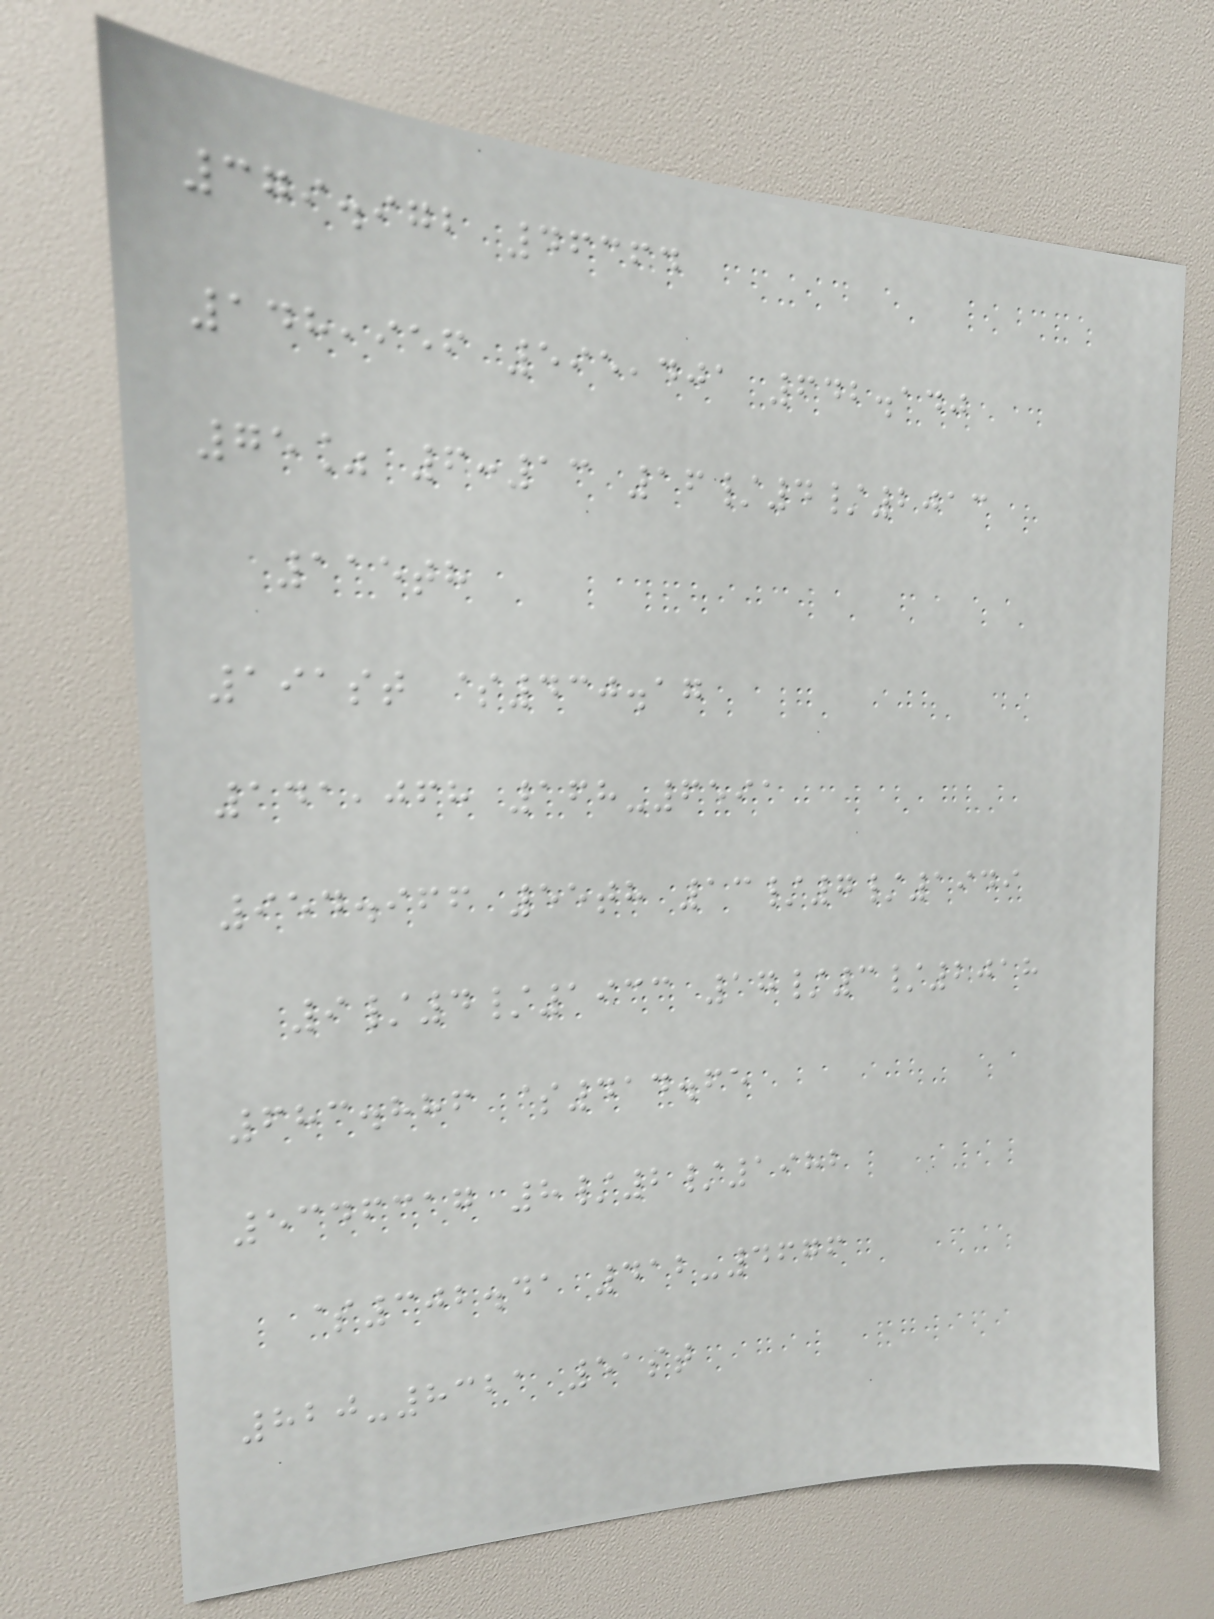379.972 46364
148,956 595,401 642.140
75% 6:13 16/4/2013
115th
191st $430.17
141,068 168-6591
954.966 55th 13/7/1949
9/4/1933 17/3/2018
683.886 $414.65
5346317 8/2/1982
$302.41 412-4676
820-8321 51st
